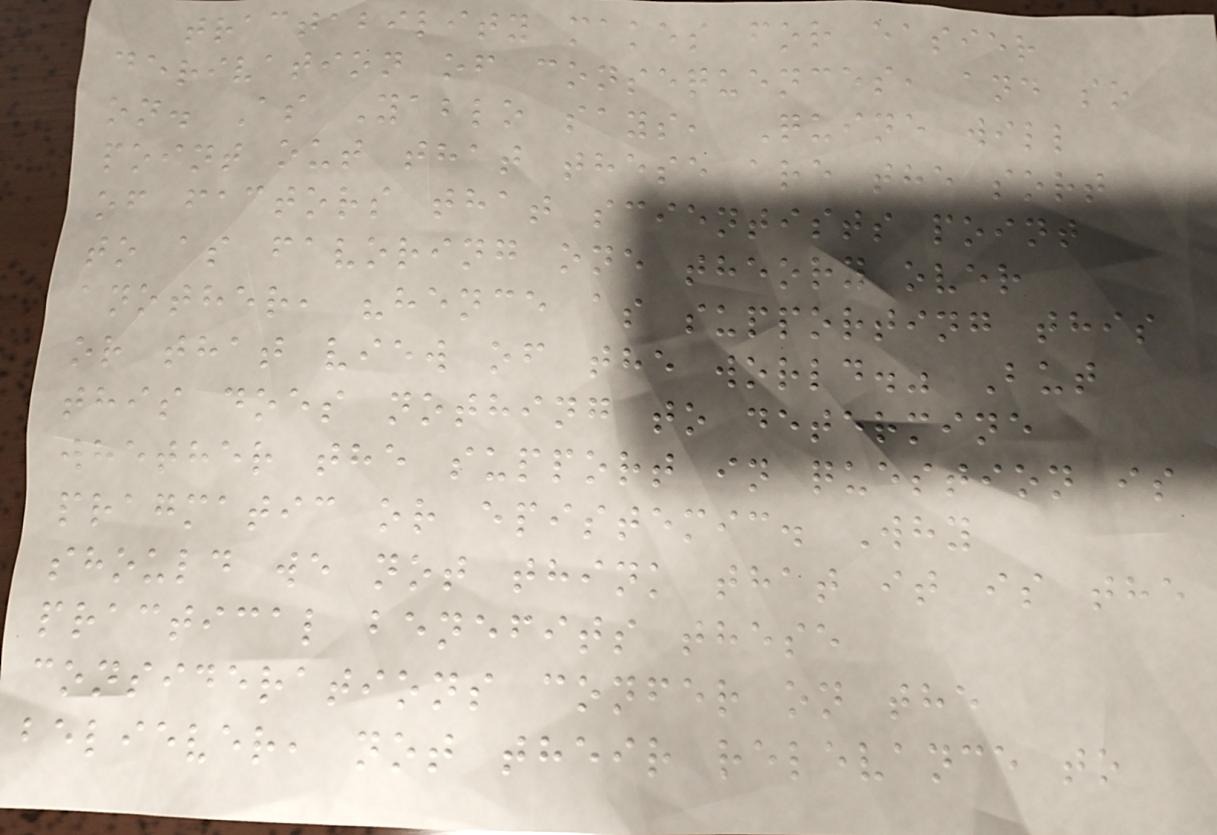tractability makes for easier
derivation of consequences, and so
on. As Yablo says, Quine will
point out that these are the sort
of factors that scientists point
to as favoring one theory over
another, "hence as supporting this
or that view of the world." But
this does nothing to determine
whether the support in question is
pragmatic or epistemic. Why
should we not think that it is the
practical benefits these
considerations confer on the
believer, not their relevance to
